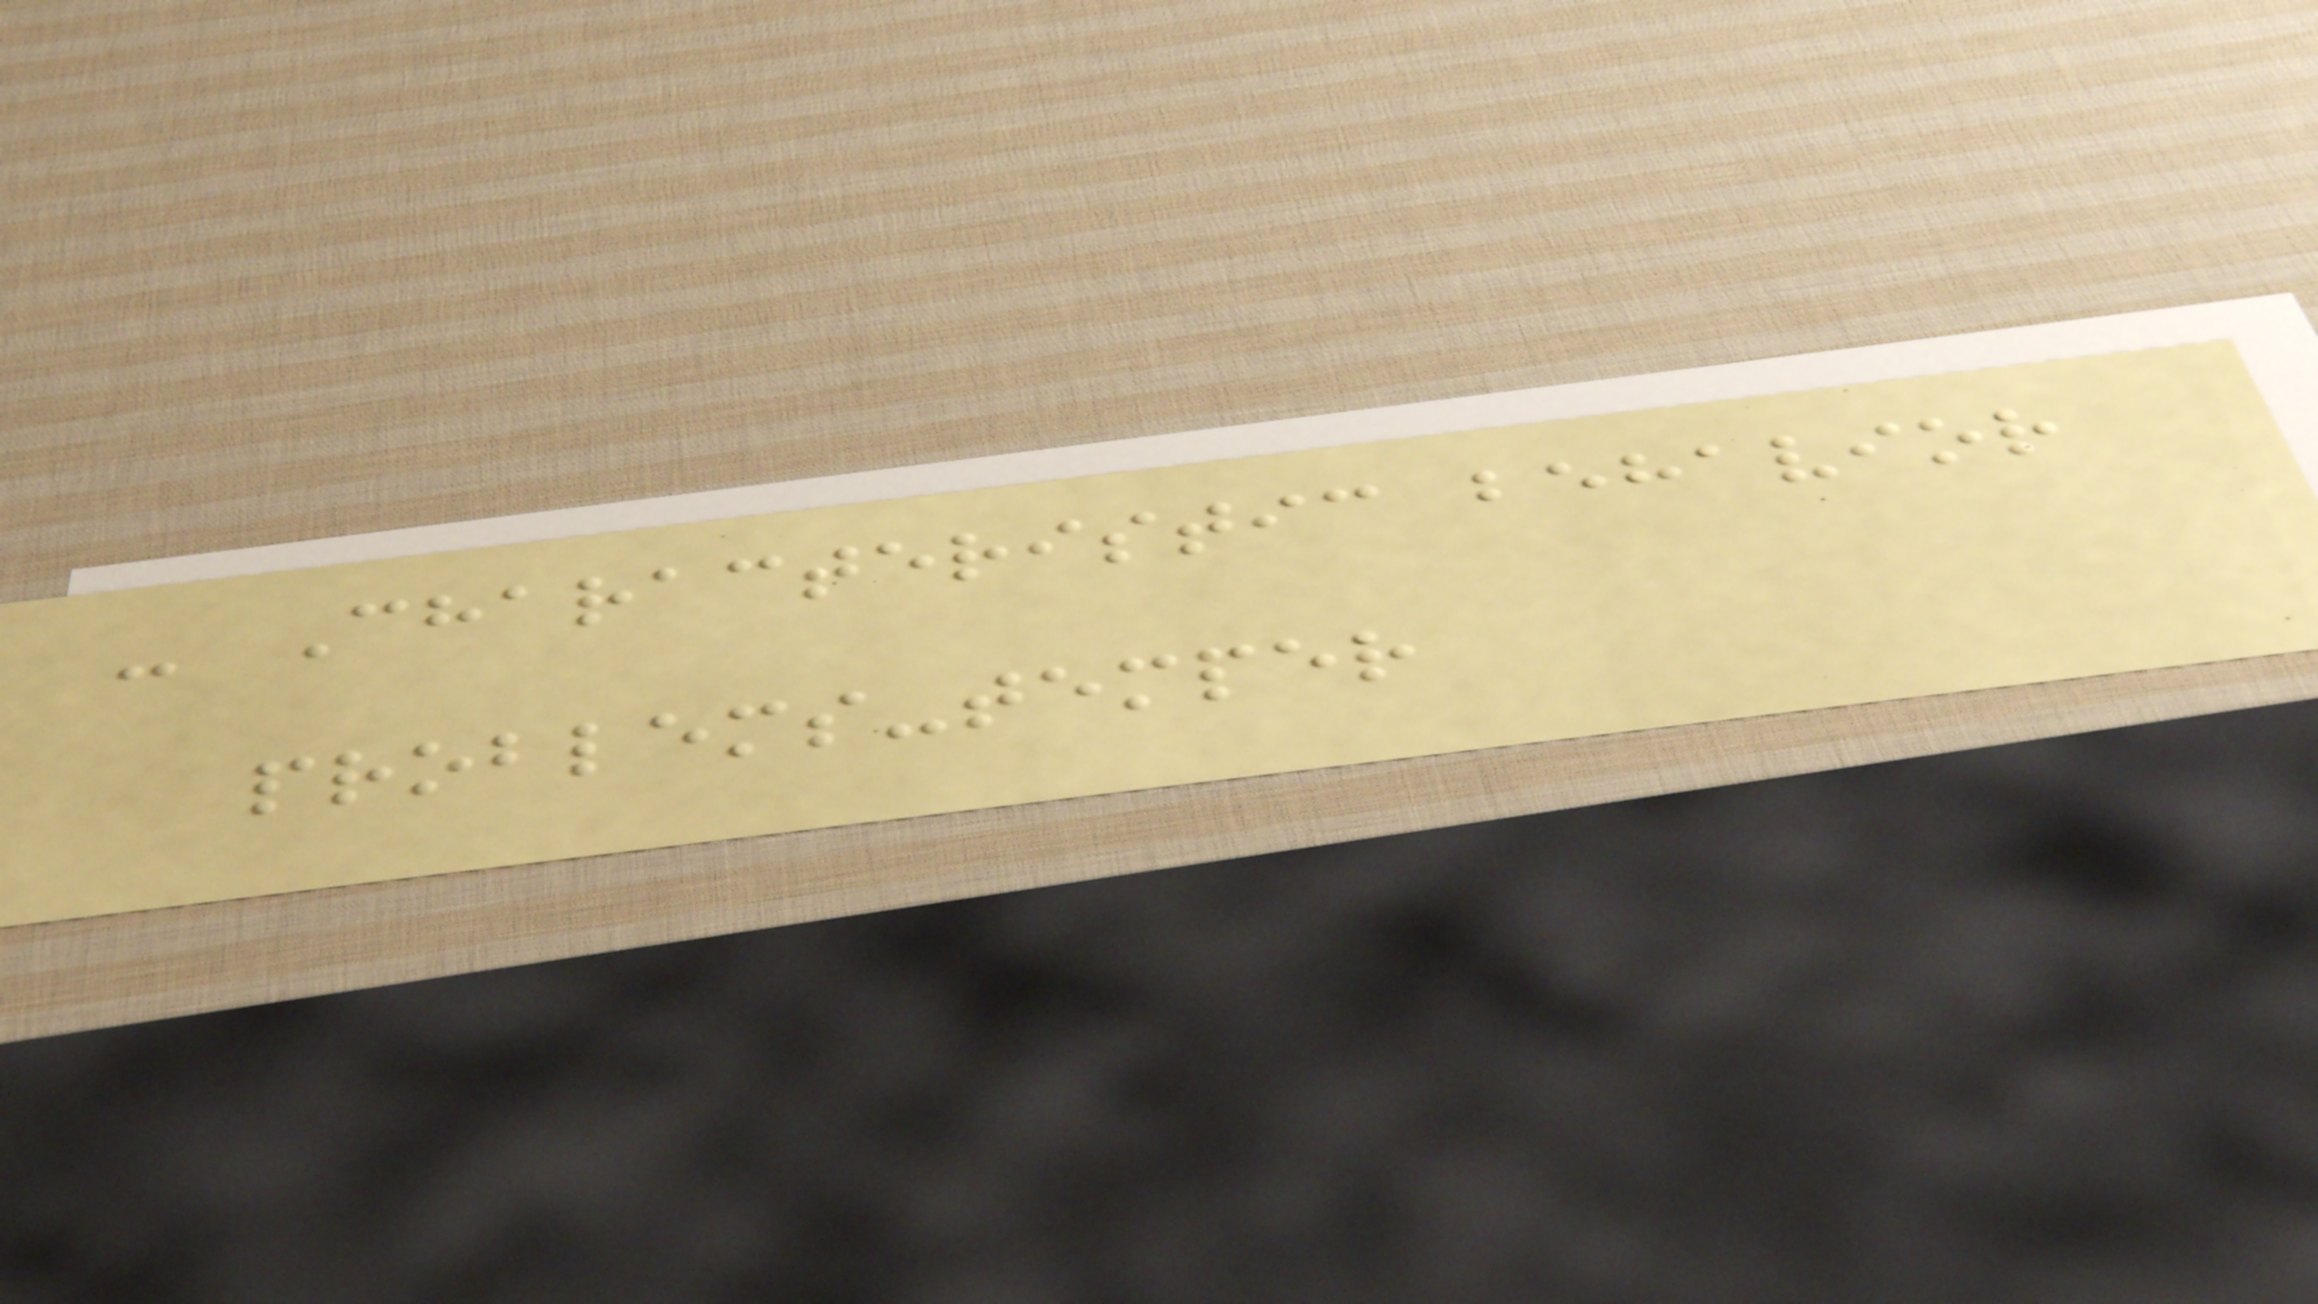- Characteristic behavior
problems-temper
